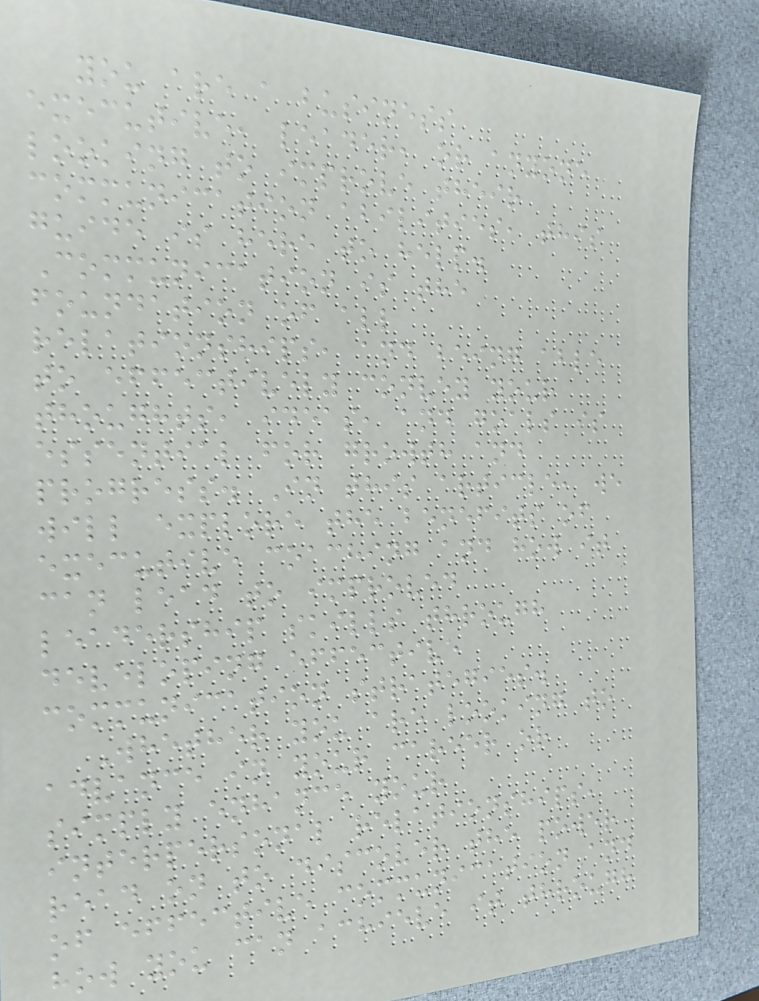you are a business
executive, leader, or anyone
looking to improve their
communication abilities, this
guide is here to help.
Communication is the
foundation of all
relationships, and being able
to effectively convey your
thoughts, ideas, and goals is
essential for growth and
progress. In this article, we
will explore the benefits of
executive coaching and how it
can lead to improved
leadership skills through
developing effective
communication strategies.
Whether you are looking to
advance in your career or
simply enhance your
interpersonal relationships,
read on to discover the power
of effective communication and
how you can achieve it through
